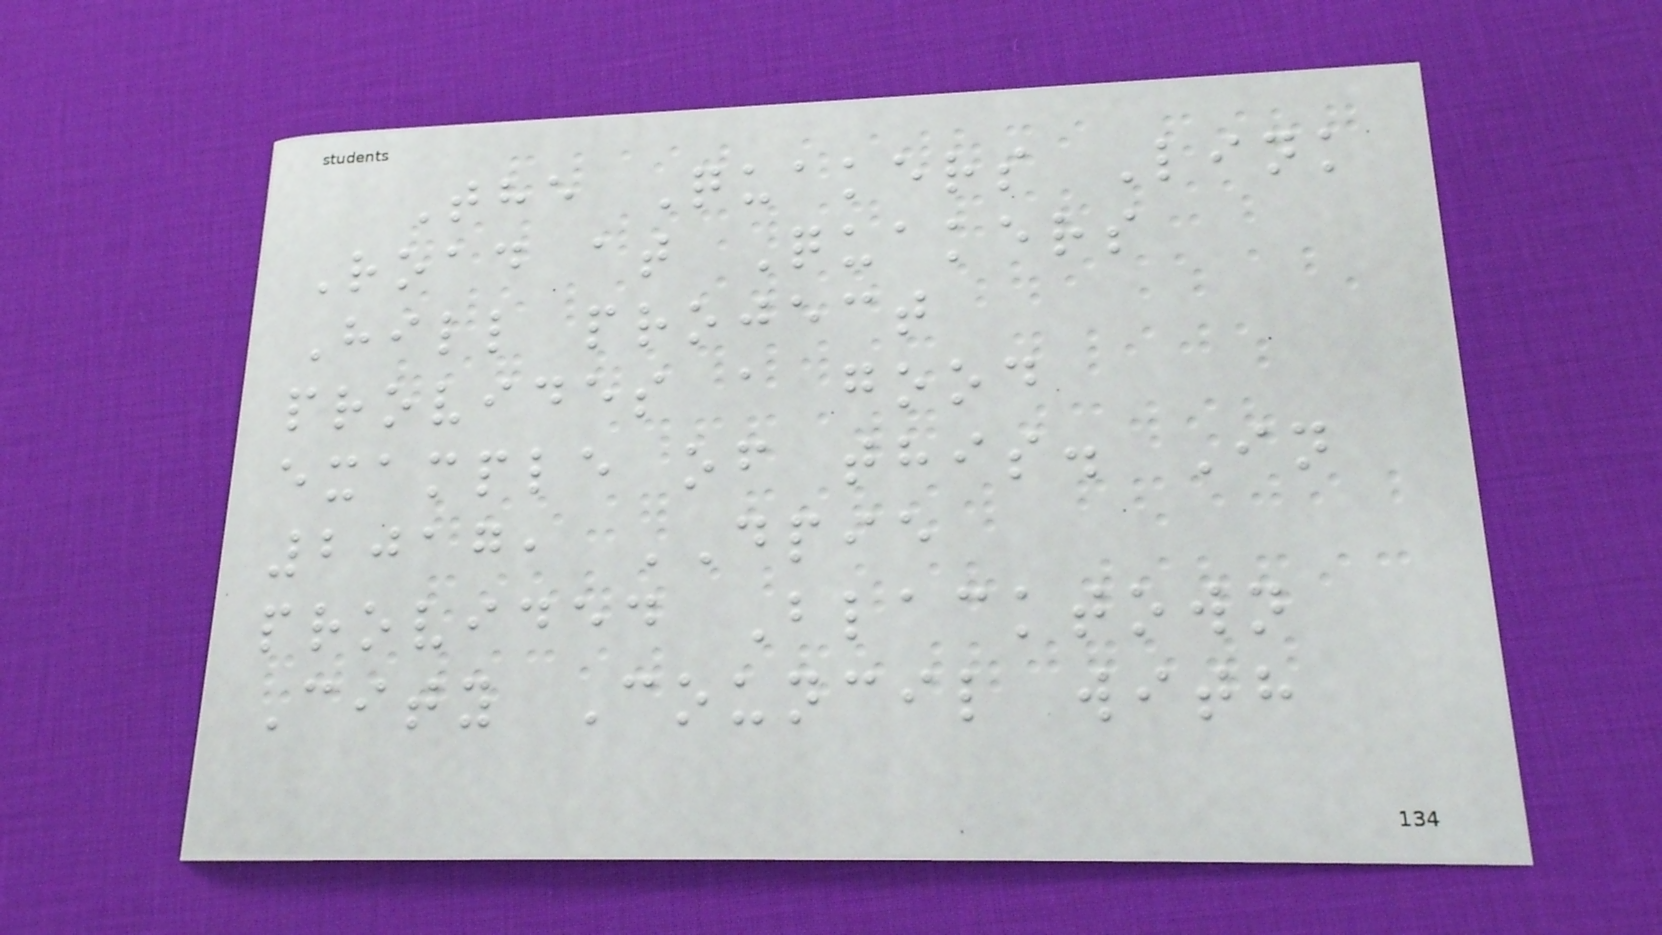The Quakers Link
Road at Quakers
Hill project
provides a good
example of this. In
2017, DPIE
provided Blacktown
City Council with
